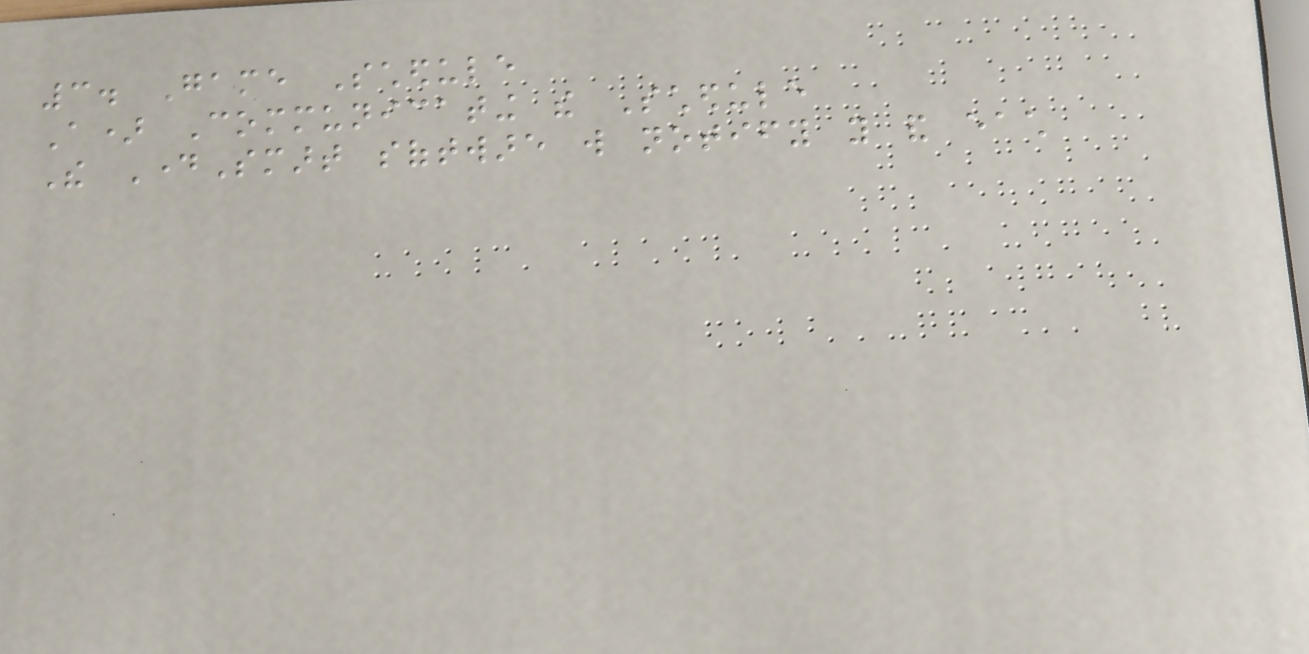3. Game Schedule
A) Communicating the Schedule
The DaySmart software will notify you and each
